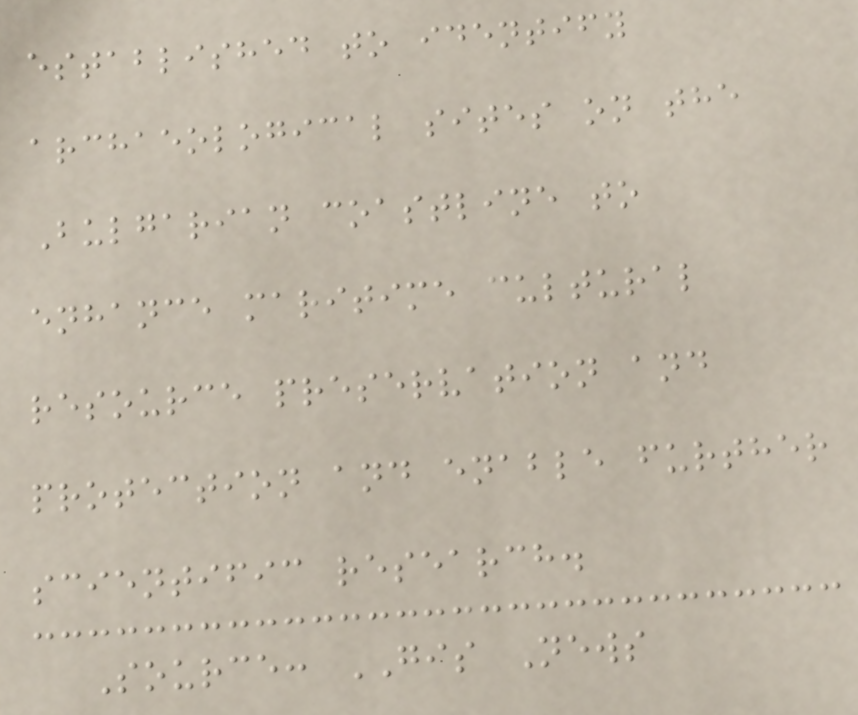established to identify
archaeological sites on the
Bulgarian coastline to
enhance maritime cultural
resource preservation and
protection and enable further
scientific research.
Source: GIS News
